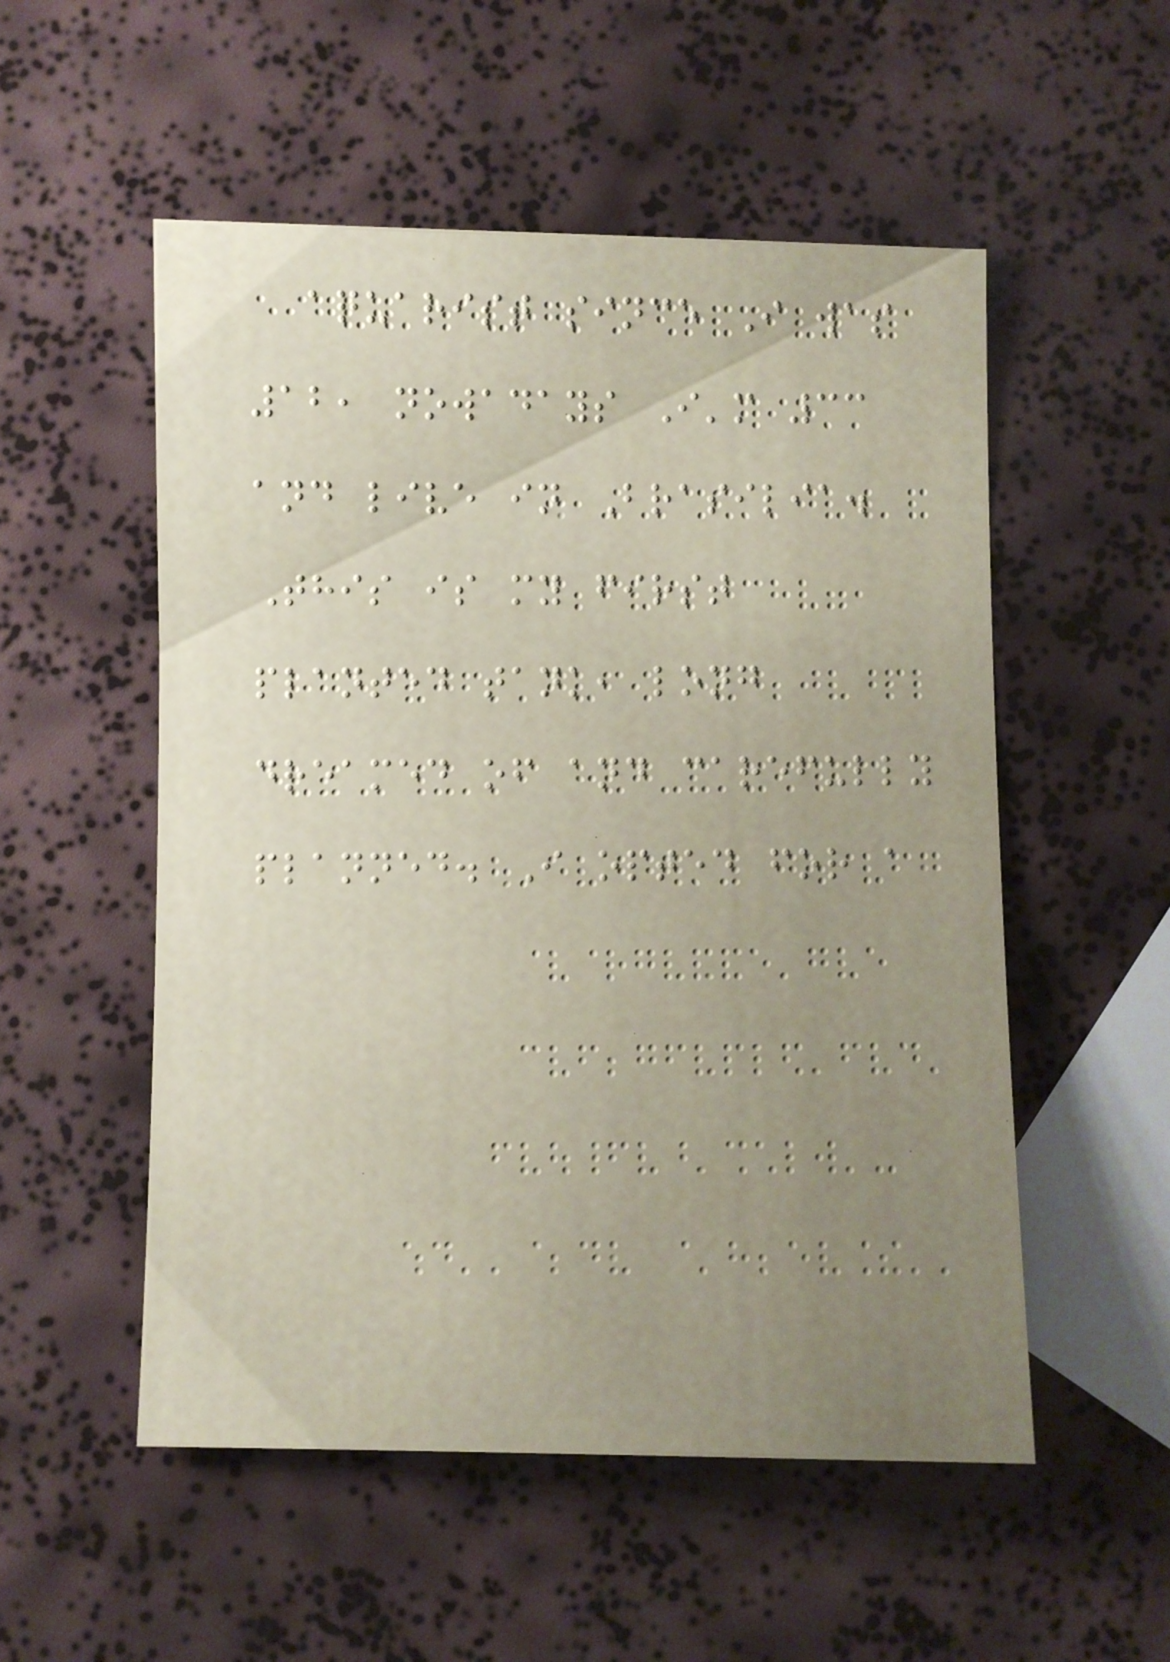aquarist since I was
12, nowadays I'm 33
and live in Brasilia.
This is my first
planted tank, long
dreamed of and carefully
planned. I opted for a
